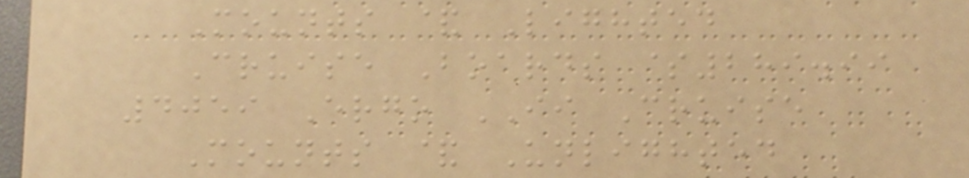Mounts & Lighted
Cruise Boards $289.99
4059 Ergo II Cruise
Mounts & Unlighted
